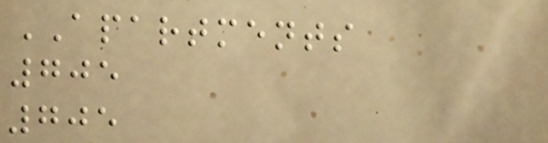APARTMENTS
705
705
